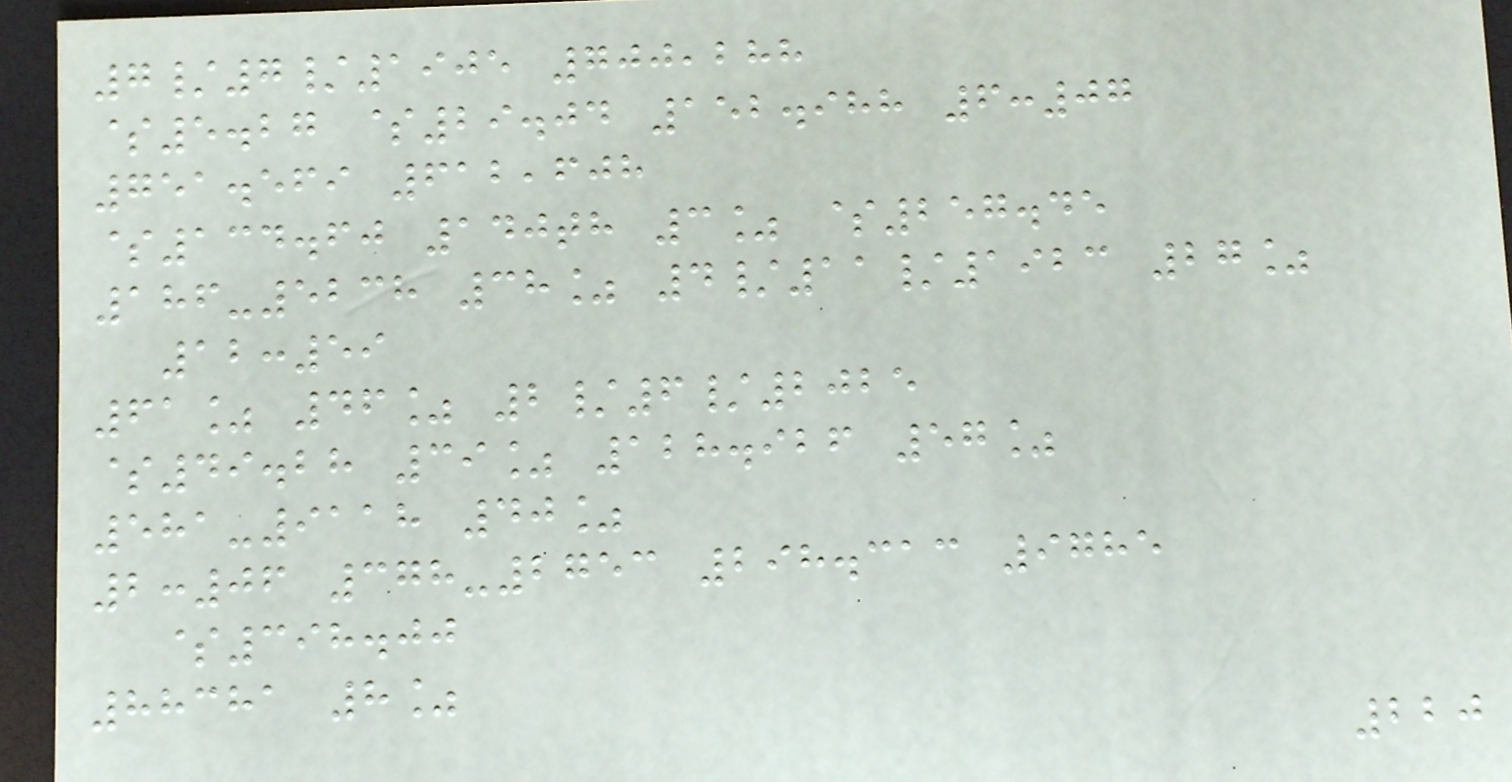7/7/1905 700,288
$5.27 $29.04 152.988 6:07
751.569 612,608
$134.60 140th 3% $257.45
186-5238 38% 4/11/1923 27%
12:59
61% 46% 2/6/2025
$49.28 39% 128.926 57%
581-9118 40%
2:06 378-2753 298.313 9785
$398.00
88381 8%
220
